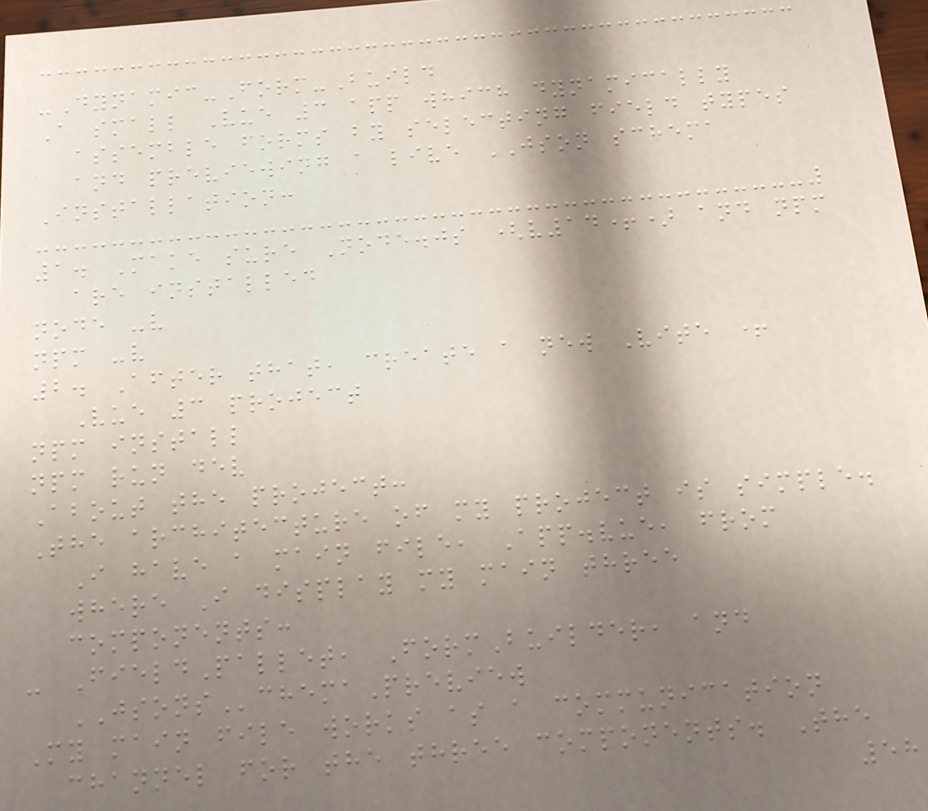-Dynamic-Form-Build
A small Vue 3 app which dynamically
assemble forms by selecting field types
and previewing a live JSON schema
Installation:
1. Make sure Node.js (v14+) and npm
are installed
node -v
npm -v
2. After that, create a new Vite +
Vue 3 project
npm install
npm run dev
About the project:
The architecture of my project is simple.
I have a main file, App.vue, from
where I display my main three
components:
- FieldPallet, FormBuilder, and
JSONSchemaPreview
My main file works as a communication
channel for the three components. The
58
